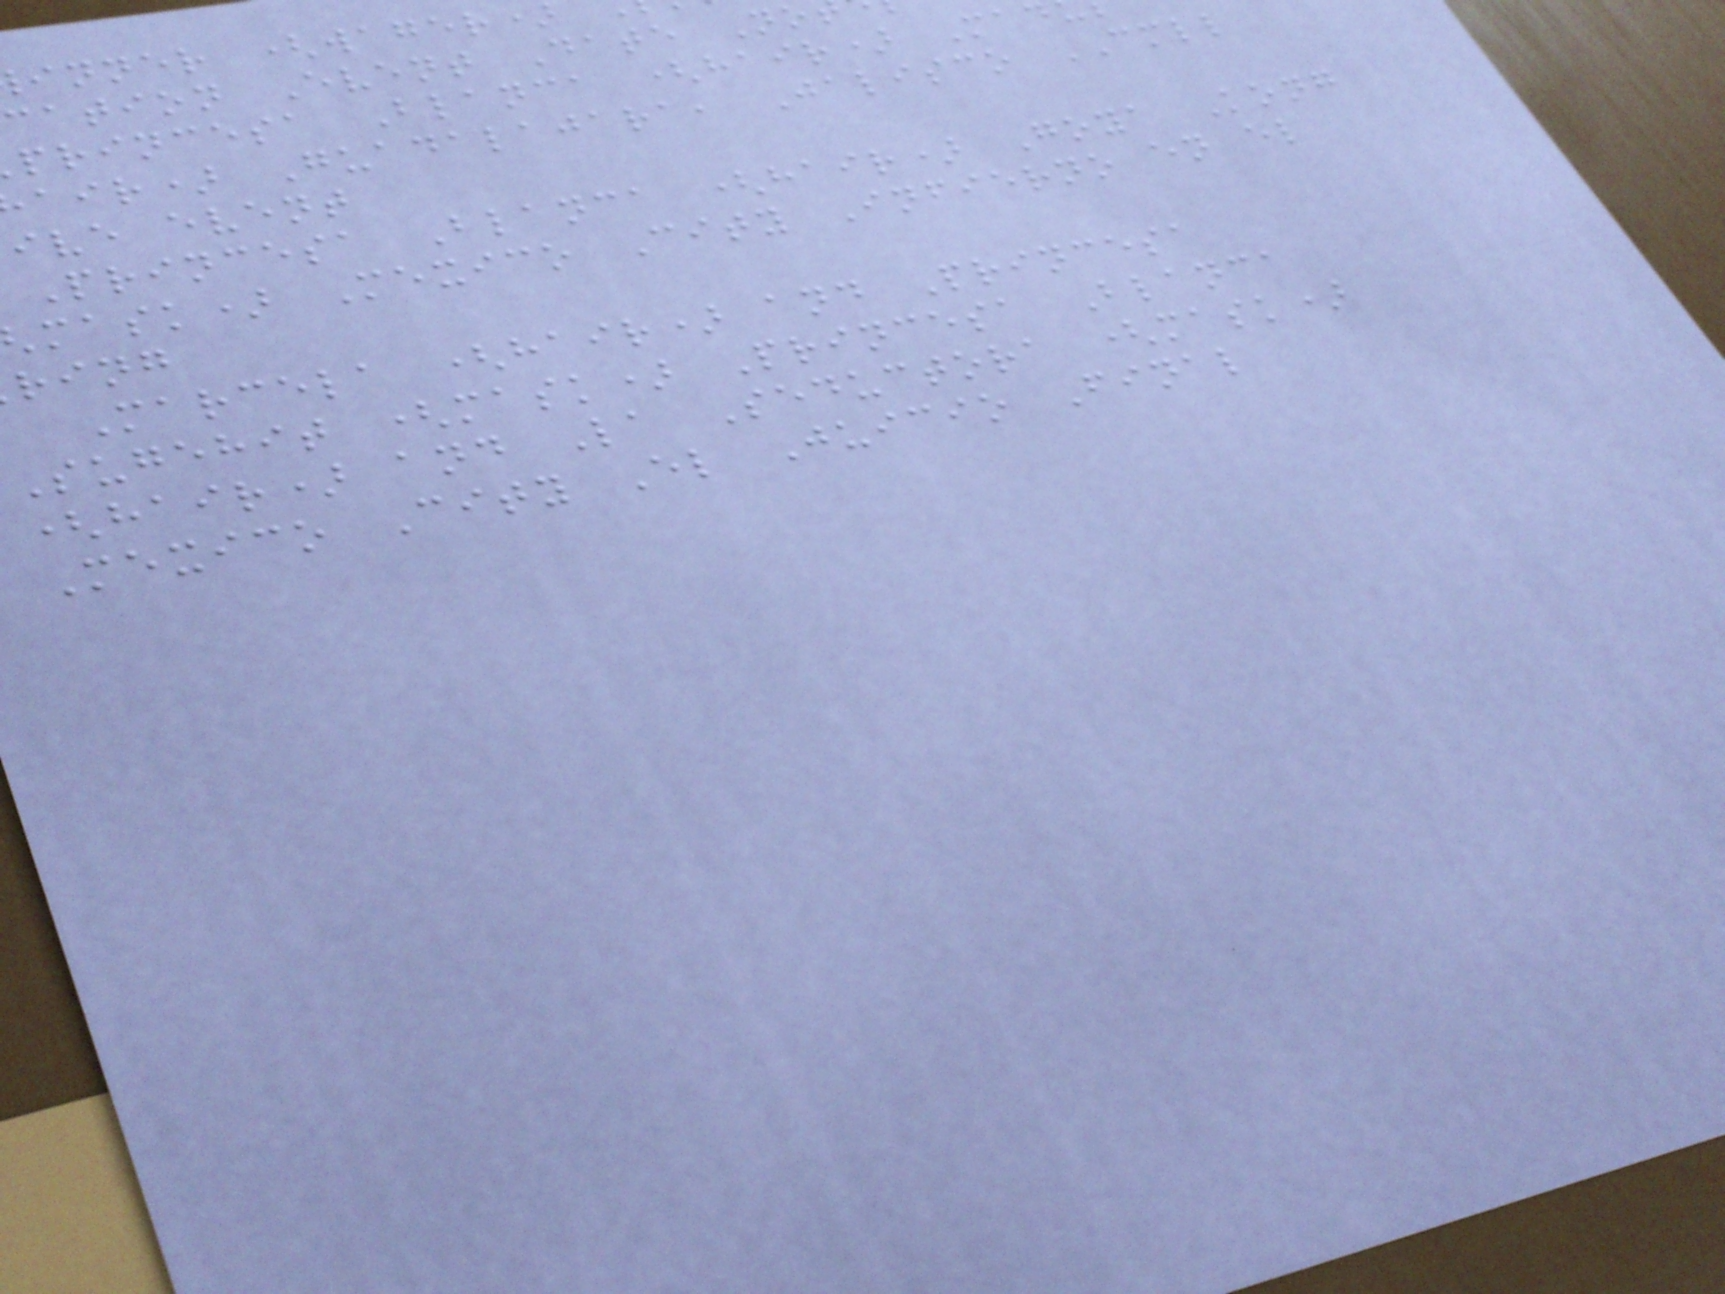inner (wager
cation Event Date No
princesa Blanca (hair) Mad
air) Guadalajara, Jalisco CMLL
ive event
Princesa Blanca (hair) Goya Kong
mask) Mexico City Infierno en el
ring
Marcela (hair) and Princesa
Sugehit (mask) Princesa Blanca
(hair) and La Seductora (mask)
Mexico City El Juicio Final
